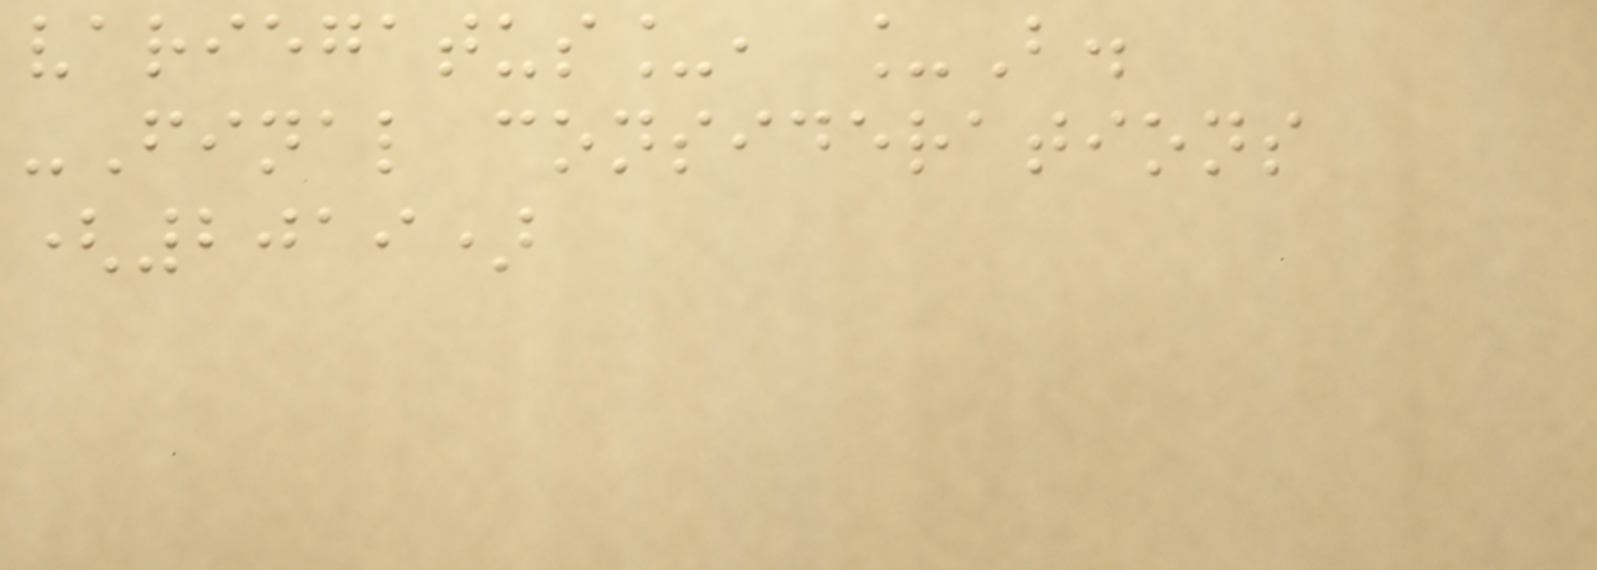variegatus_, _B.
-Final considerations
(2019)
